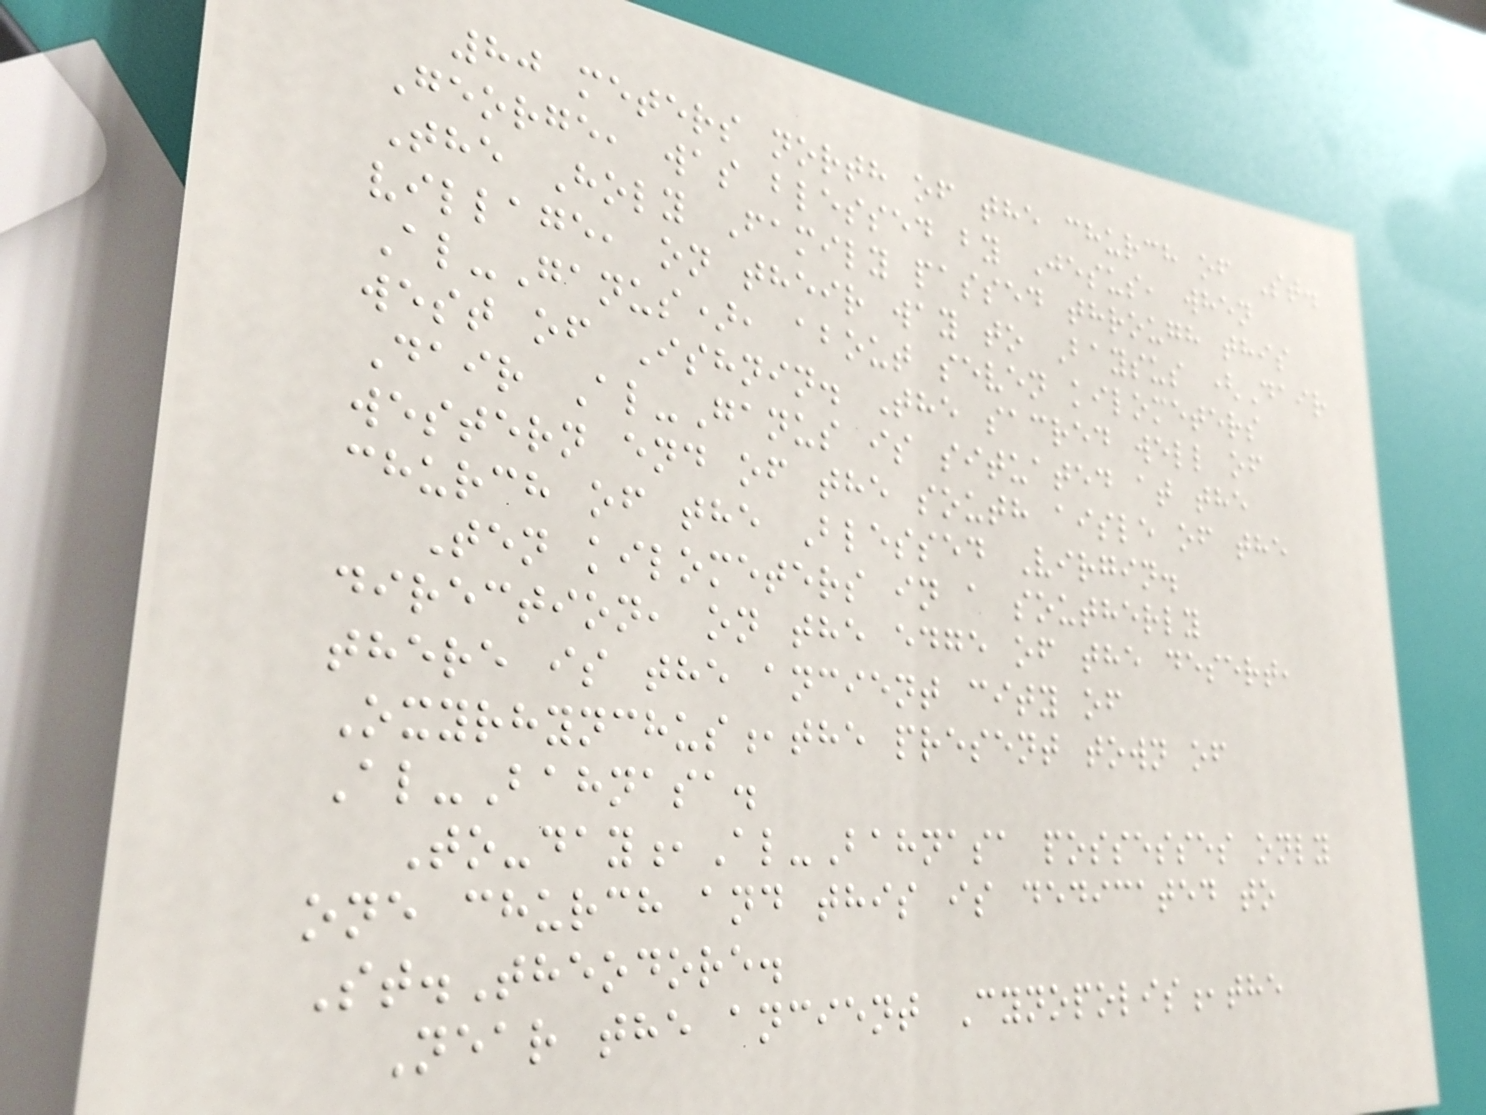80 meters north of the church of St.
George, was blessed by Jesus, when
The Holy Family passed through this
village, on their way to Baysus (Dair
Al-Ganus), about seven kilometers
west of Ishnin. The sacred well of
Dair Al-Ganus is situated at the
western end of the south aisle of the
church of the Blessed Virgin.
Ten kilometers in a southerly
direction, on the edge of the desert,
there is the ancient city of
Oxyrhynchus,the present town of
Al-Bahnasa.
To-day,Al-Bahnasa possesses only
one church and this is dedicated to
St.Theodore.
Near the ancient Cynopolis,the
